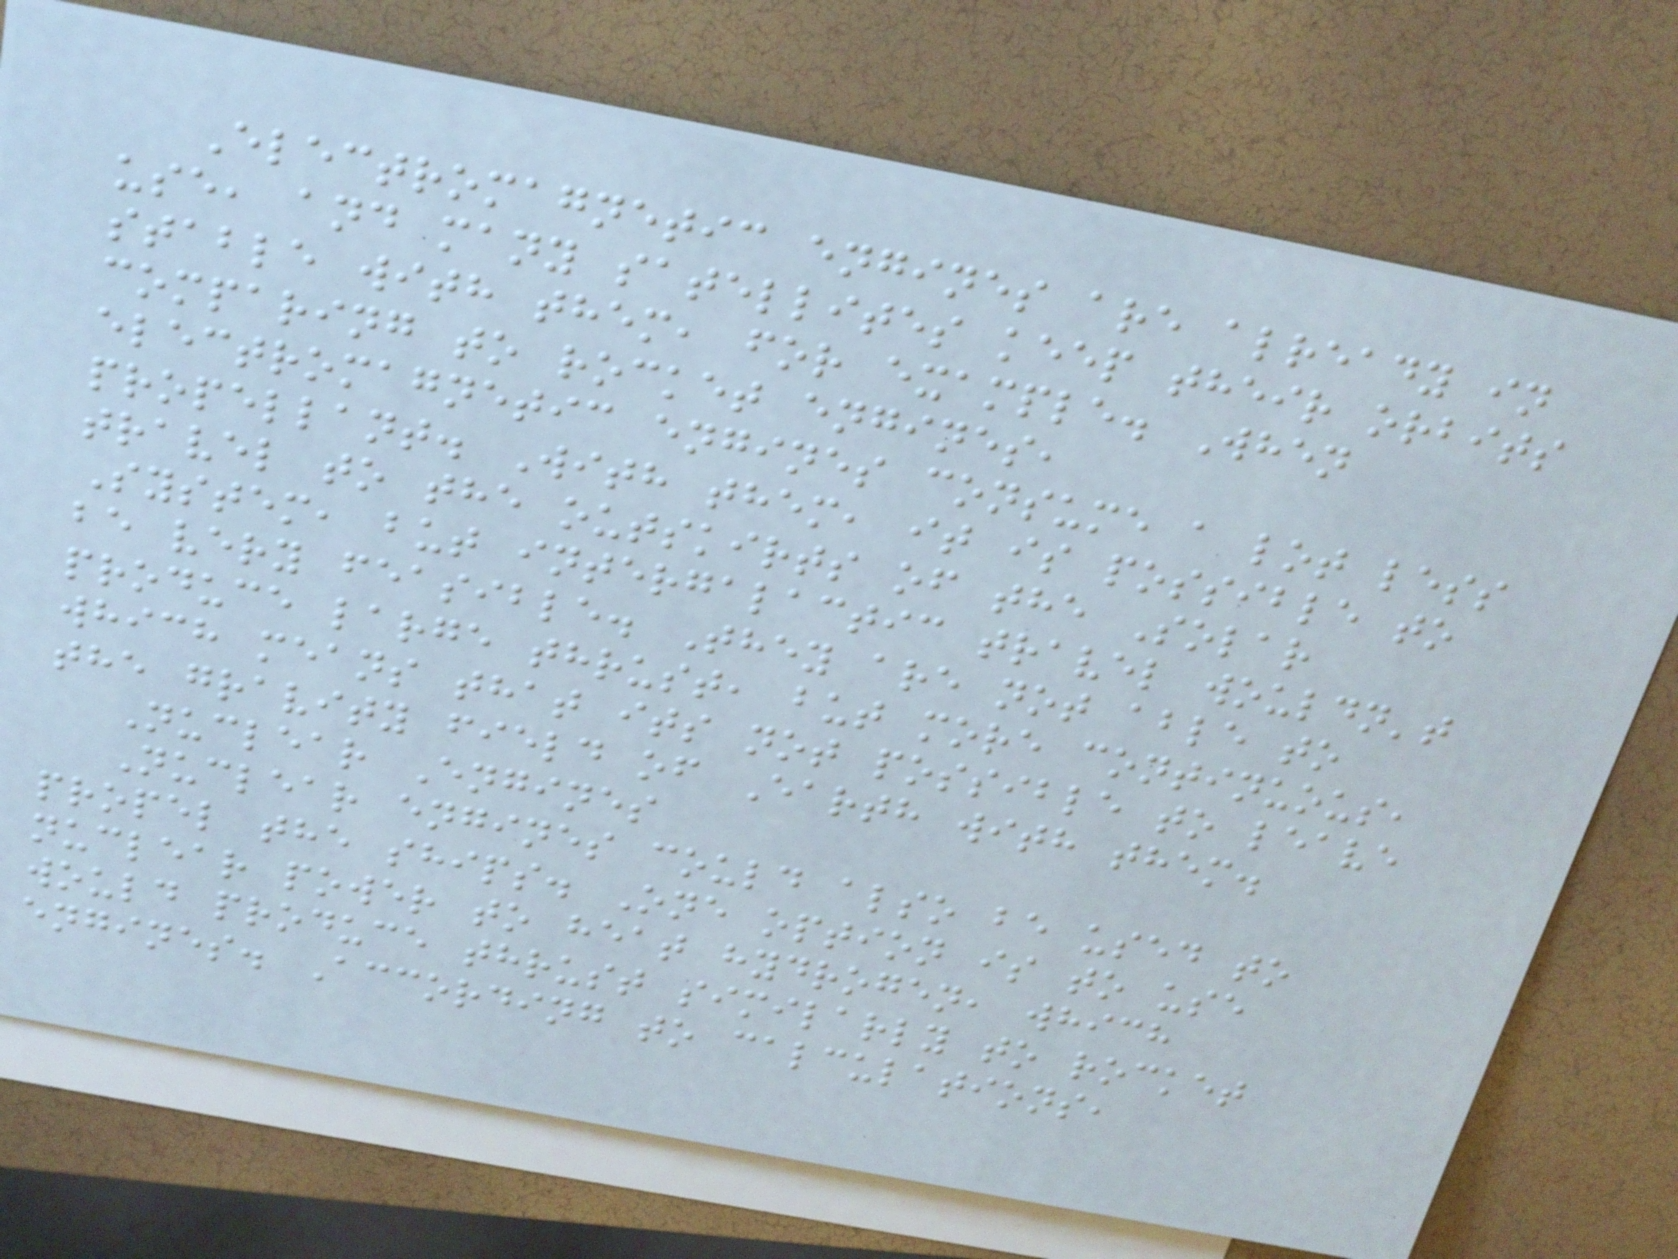Electromagnetic engines are already in
use, and many satellites keep their orbits
stable with them, for example. When
comparing to rocket engines,
electromagnetic engines consume a lot less
propellant. With them, it is possible to
travel to the outskirts of the Solar
System, but intergalactic travel wouldn't
be very feasible. They are not able to
produce large thrust, but more continuous,
which means that its not possible to leave
the gravity field of Earth with them.
Nuclear Engines
Nuclear engines could also be used to
propel the ships. One option is to use
nuclear power to heat hydrogen, which
would produce thrust similarly to rocket
engines. According to calculations,
